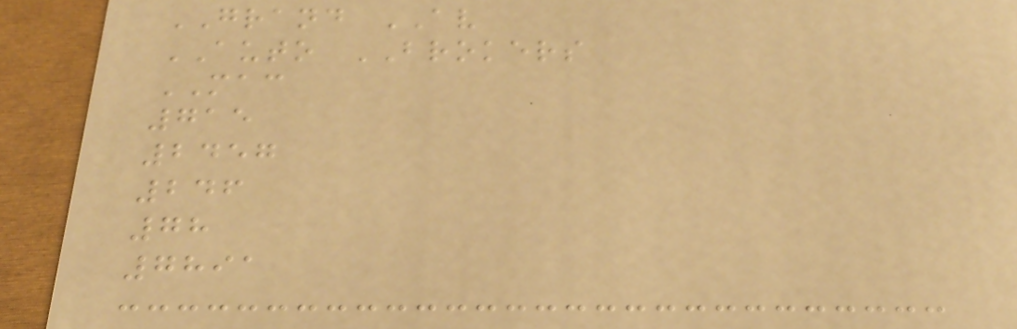GRAND AV
AUTO BROKERS
MAC
715
2457
246
78
7891
